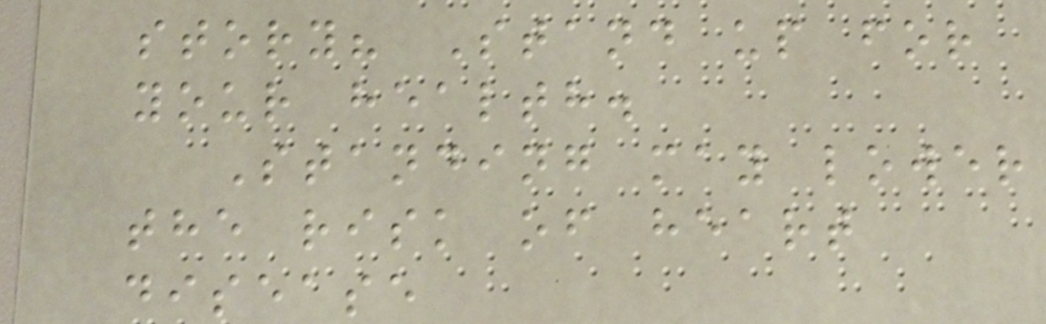story? Stand up for
your health.
Standing may lower
the risk of heart
disease
